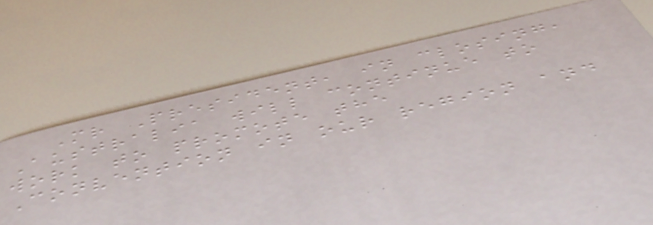Mr President, in closing,
Australia will continue to
work to promote the
Convention in our region and
